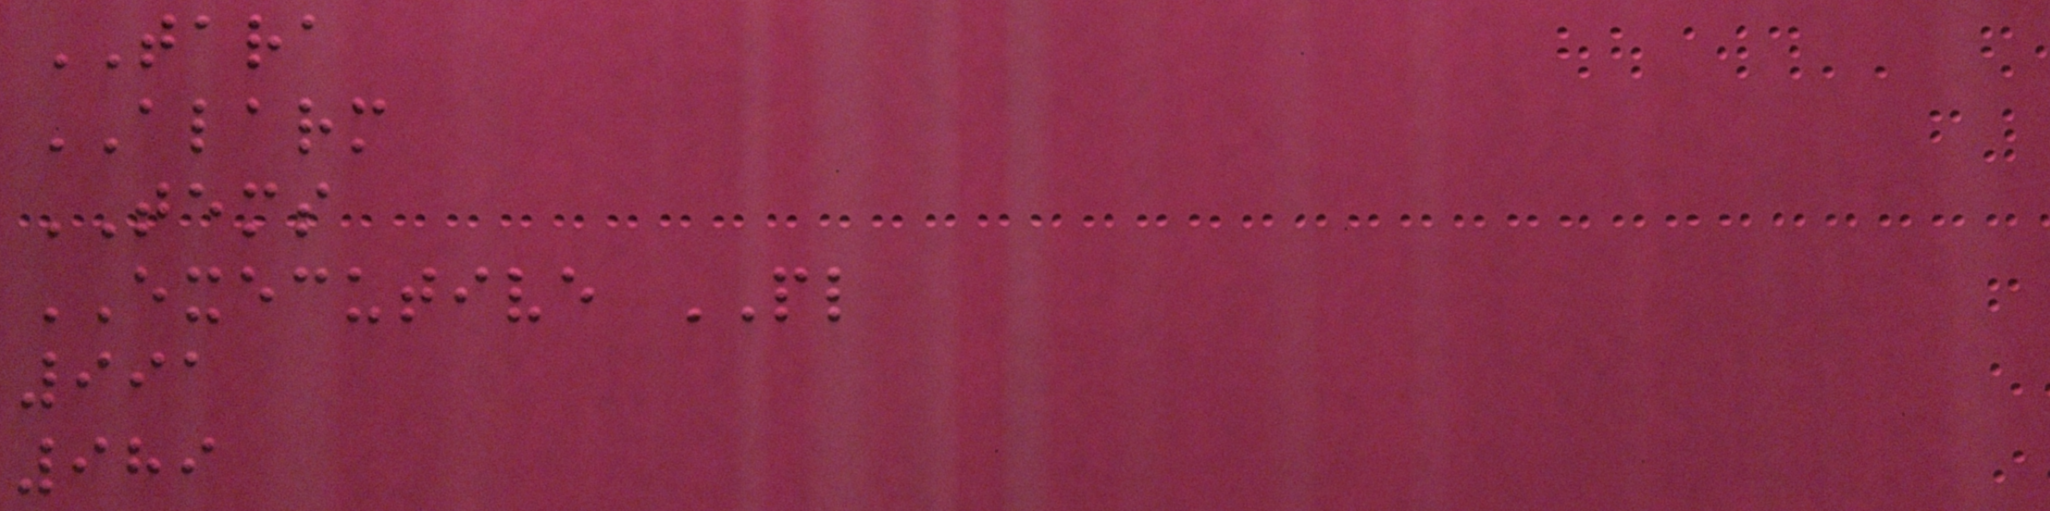TARA
ALARM
TEMS
EXECUTIVE PL
991
989
